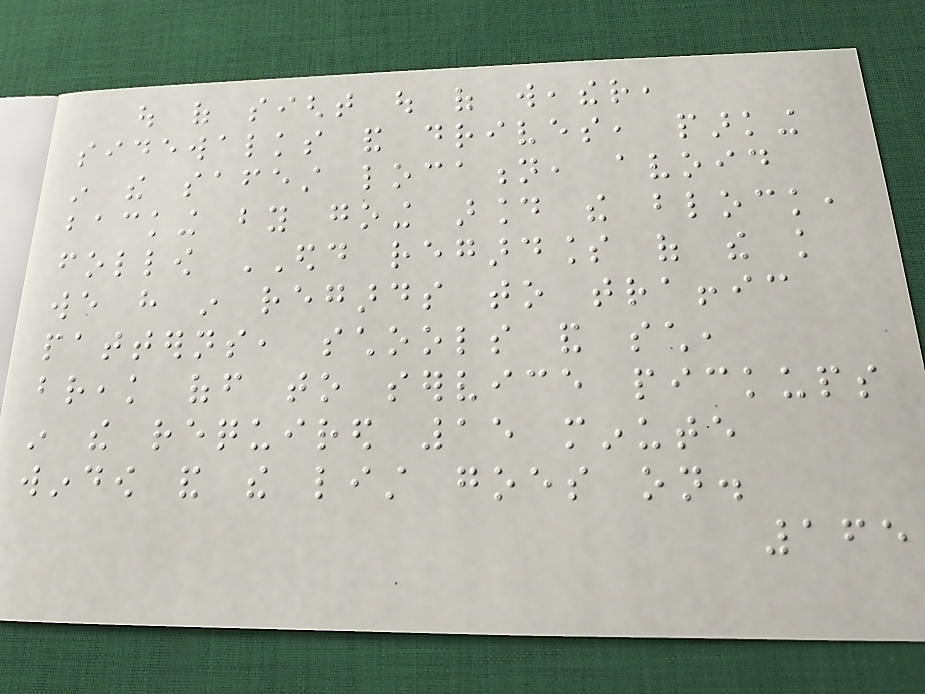out of sight out of weather,
sidewalks and drives, parking
in the safest location, avoid
backing by going around the block,
follow EDD regardless of the knowledge
we have in regards to traffic
patterns, schools and such,
break off to service pickups
in the required 15 minute
window and the list goes on.
165
